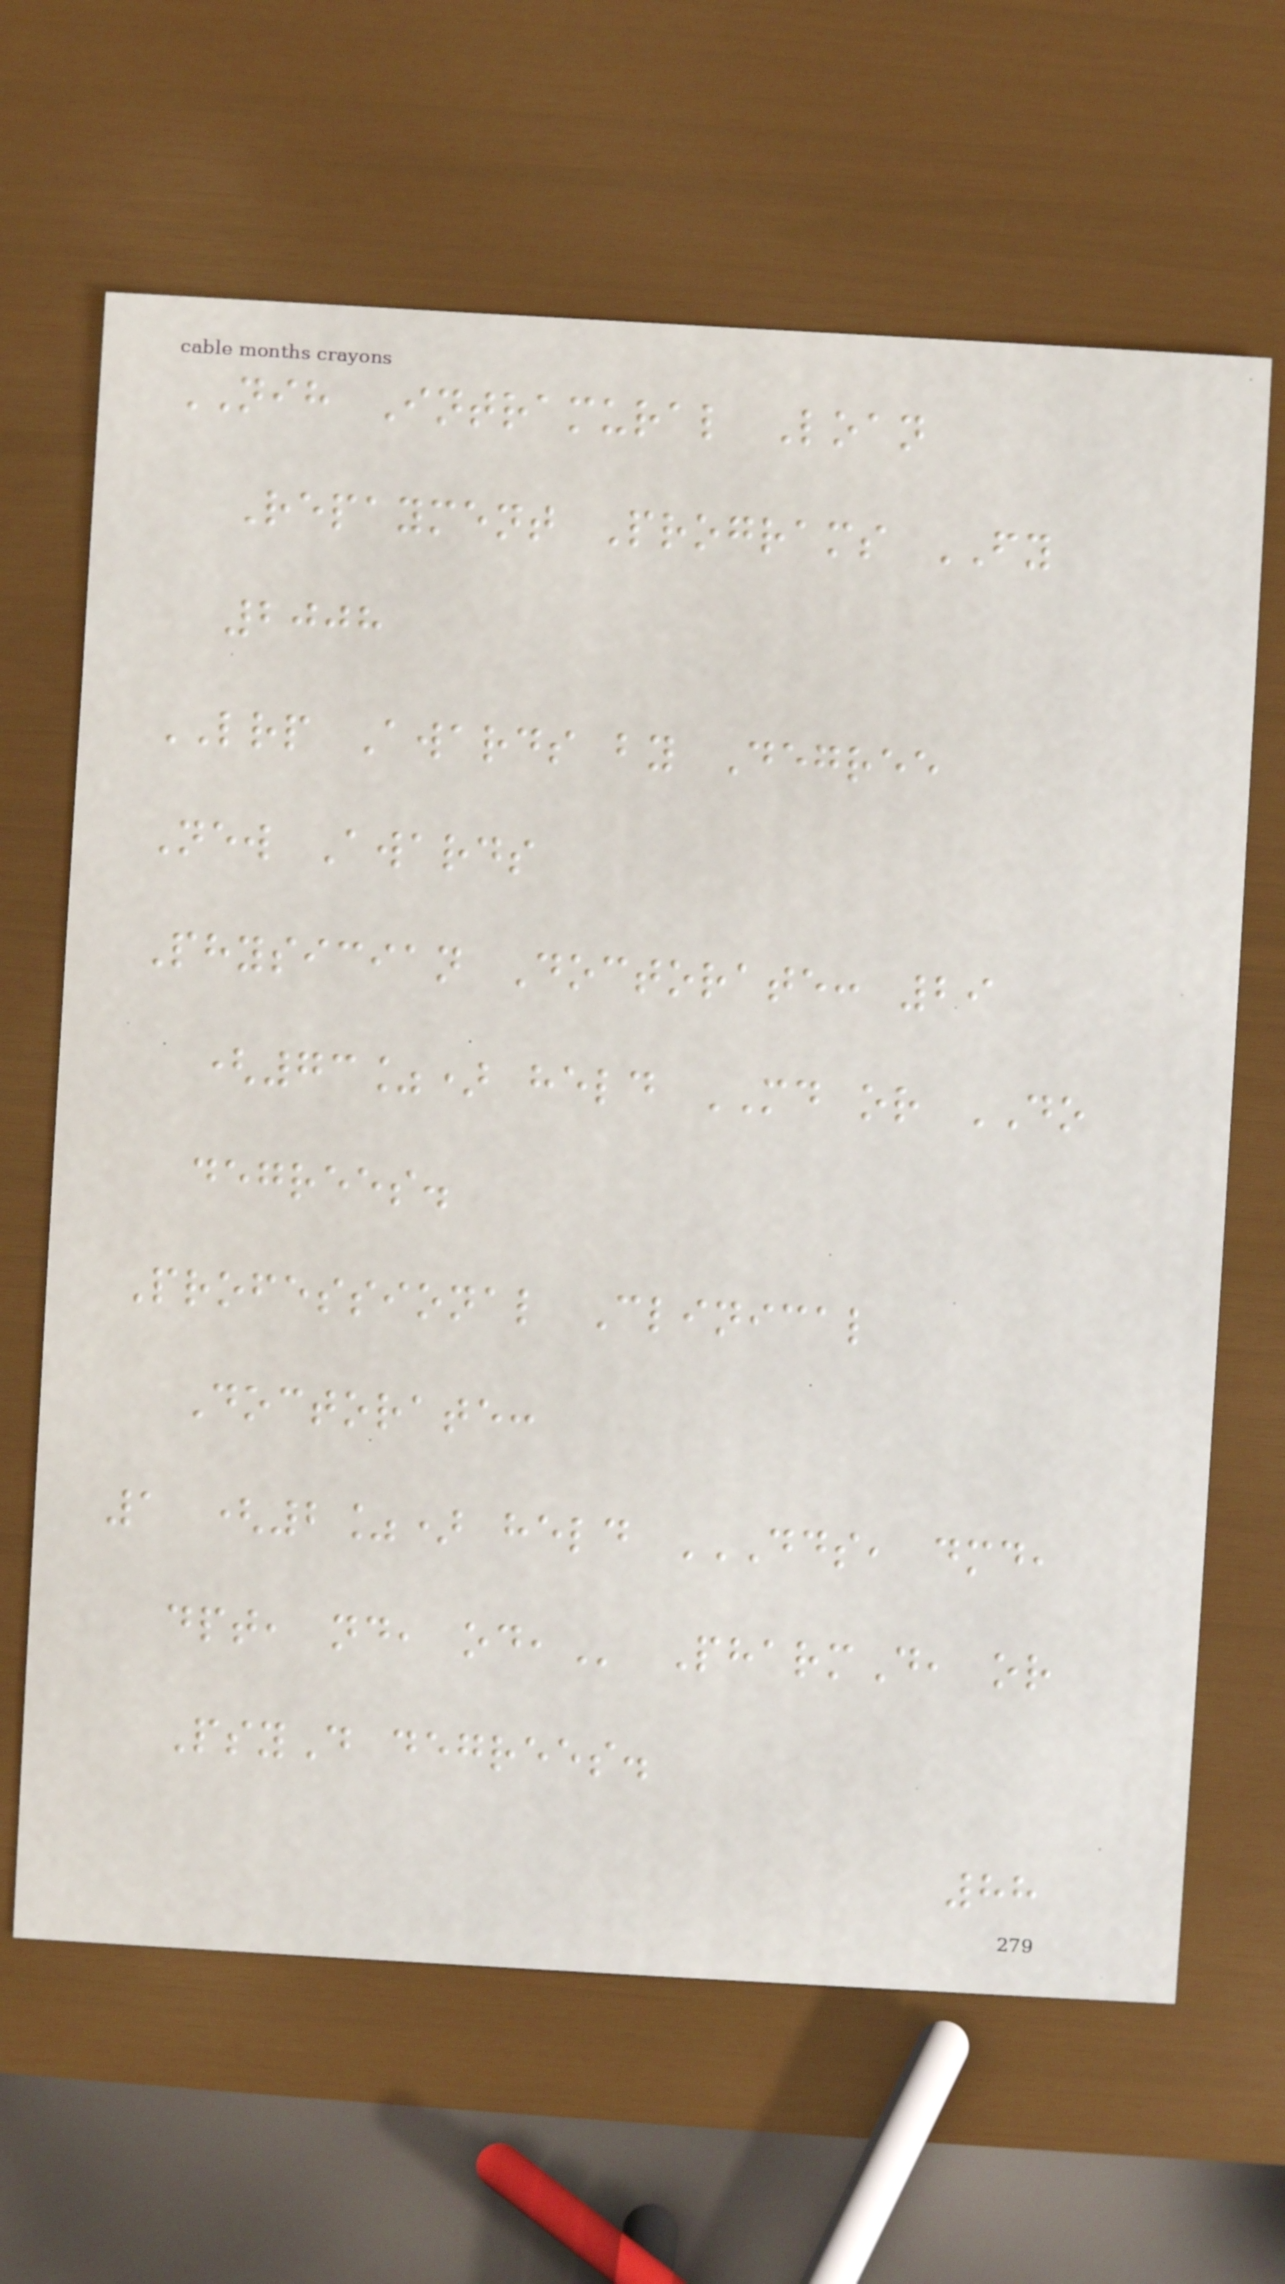NIH Intramural Loan
Repayment Programs FY
2008
LRP Awards by Degree
New Awards
Physician Doctorate: 29
(73%) held MD or DO
degrees.
Professional Clinical
Doctorate:
1 (2%) held DDS, DMD,
DPT, ND, OD, PharmD, or
PsyD degrees.
88
